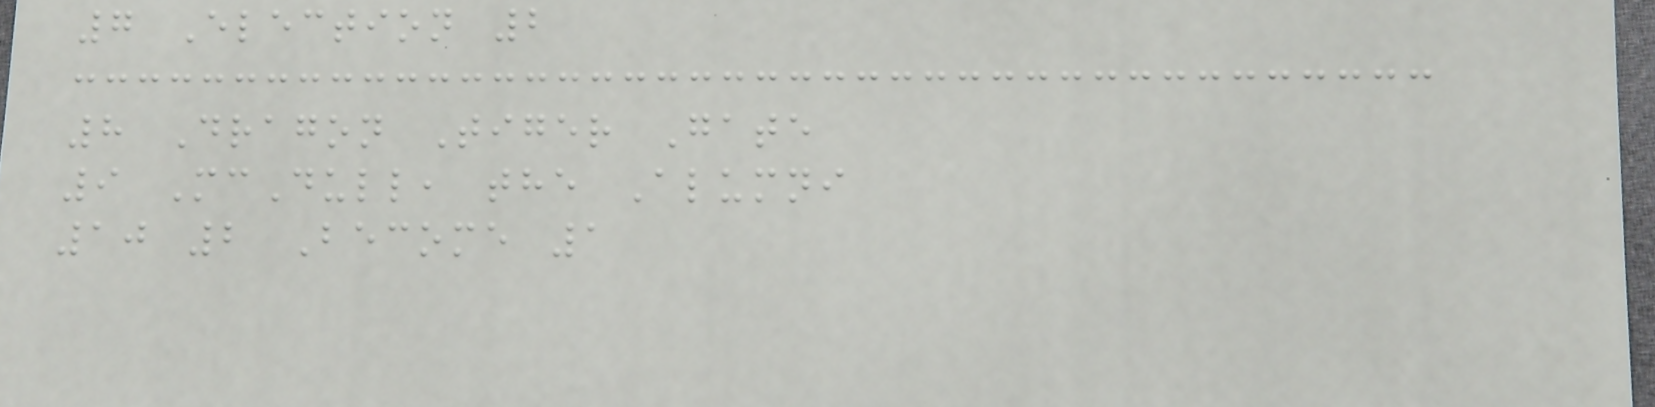7 Election 2
8 Dragon Tiger Gate
9 McDull, the Alumni
10 2 Become 1
